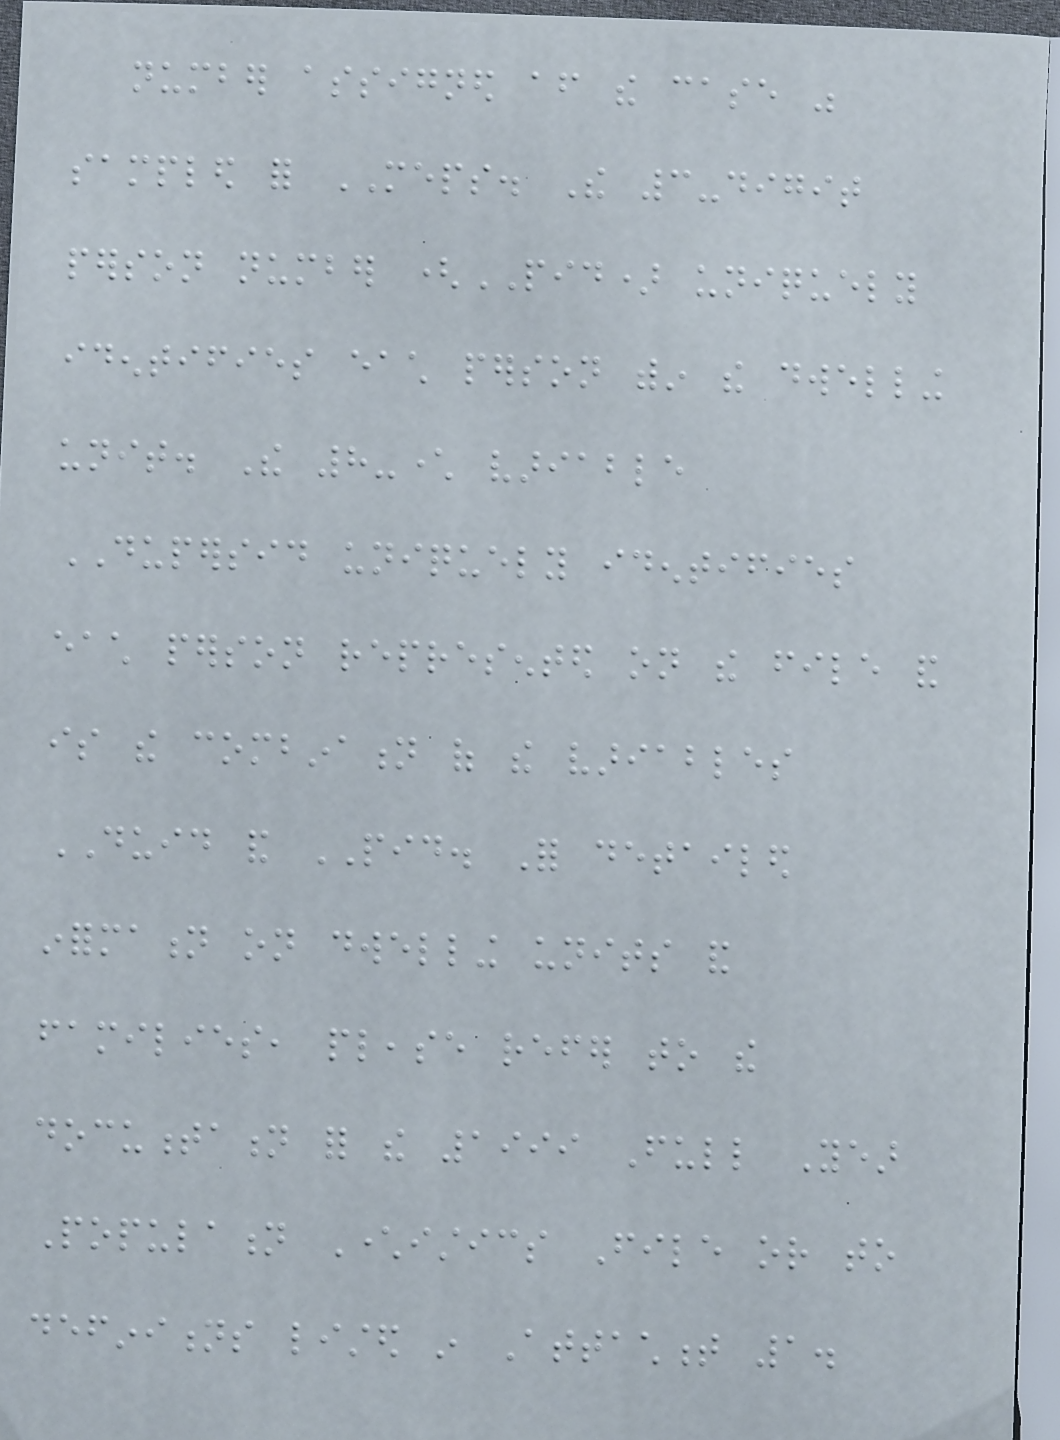number assigned after the case was
sampled for MEPS. The 3-digit
person number (PID) uniquely
identifies each person within the dwelling
unit. The 8-character variable
DUPERSID uniquely identifies
each person represented on the file and
is the combination of the variables
DUID and PID. For detailed
information on dwelling units and
families, please refer to the
documentation for the 1999 Full Year
Population Characteristics File or to
definitions listed in Attachment 1.
